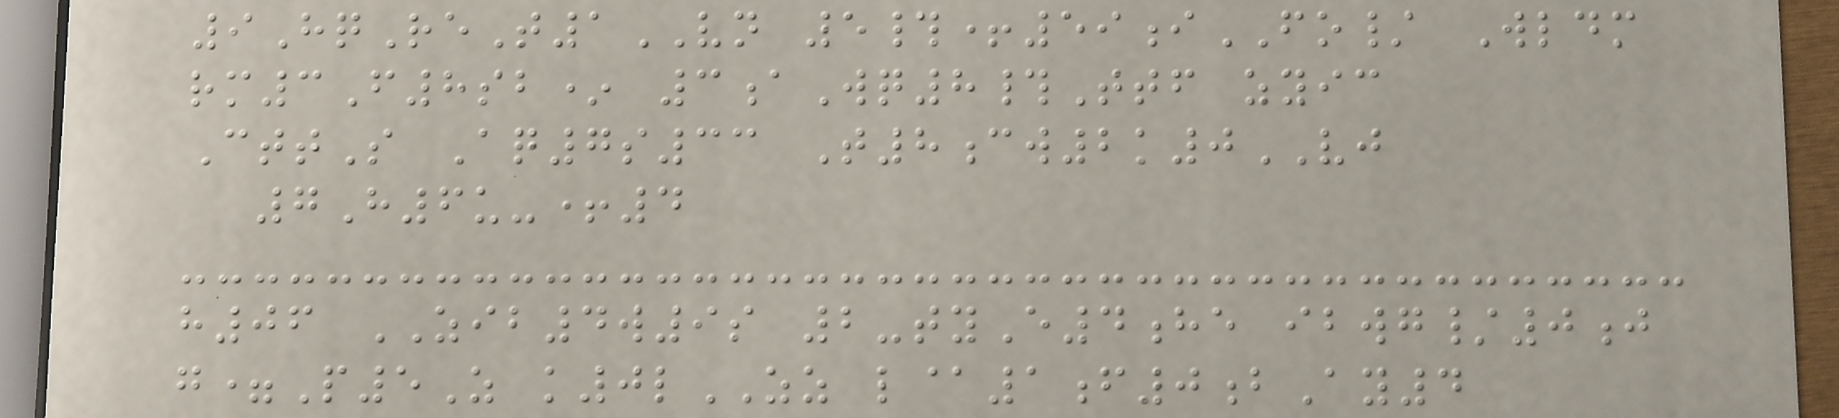9HqReT1VN 5#+59iFO/ Wldm
rm3F8sb* 3aWq8#Ttf zyic
CttS Aq7s33 T8cw2k0VJ
7H6u-+4
h06 ZIB4w9s 2-tyE4he ibwg/0j
g=P5Z k0lZZ l@1f0bAy4
